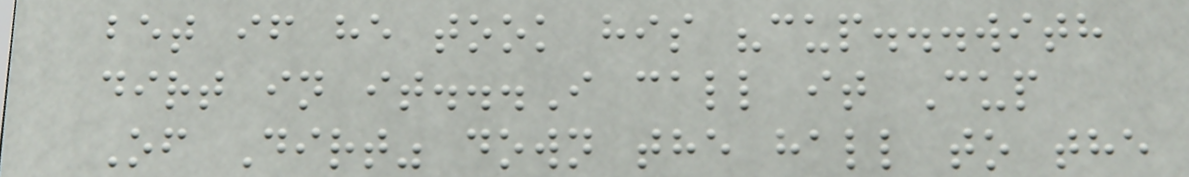bet if he took his "cup...with
dirt in it...I call it Cup
Of Dirt" down the hall to the
